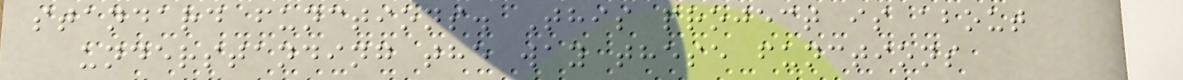standard functions. This project is about
understanding the way these functions
